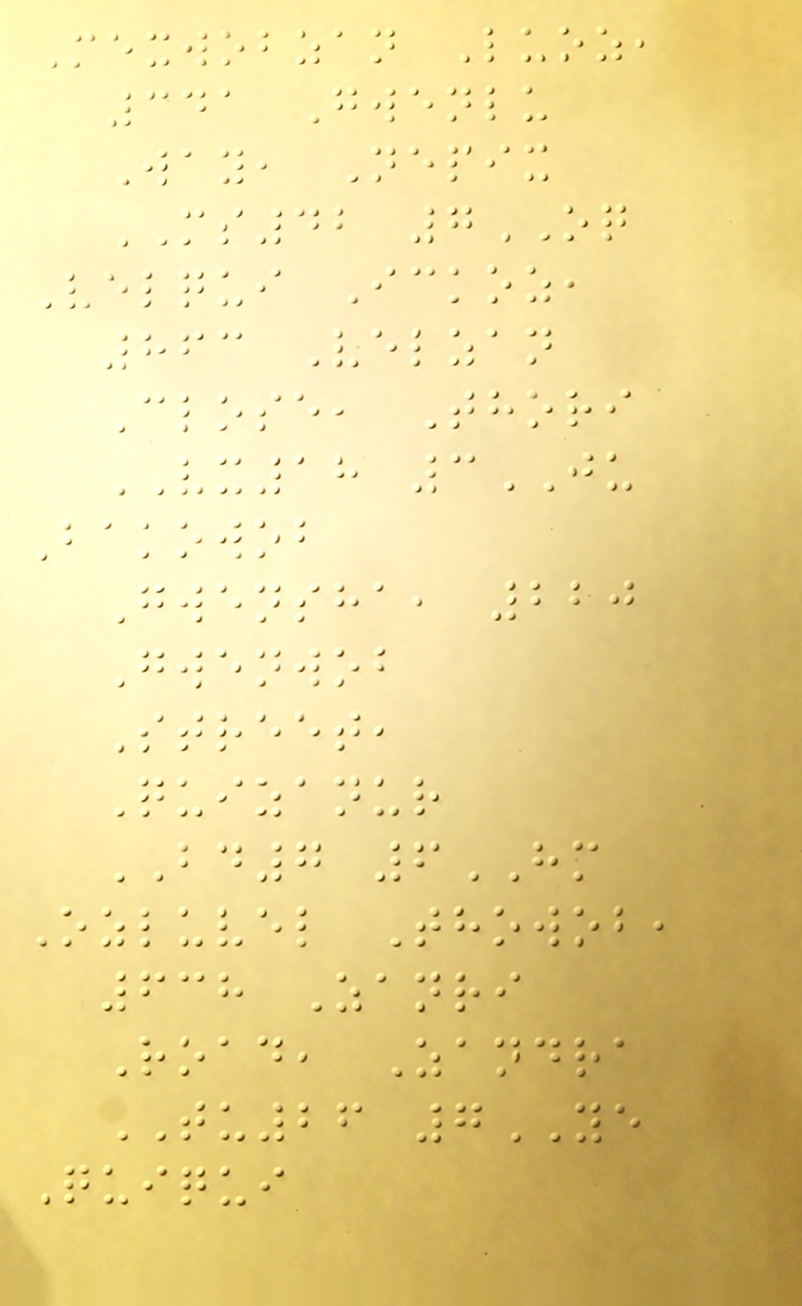Mexwobzan Luoz,
341 Gwenlu
Way, Nepix
MS42 7OQ
Velqui Ickoz,
863 Velzan
Close, Thori
VX18 3JU
Bakowob
Gwensha, 220
Gwenwob
Street,
Quizanur
BD7 6HM
Ozluvel Thowob,
638 Zanri
Road, Zandra
TU26 7YE
Quiqui
